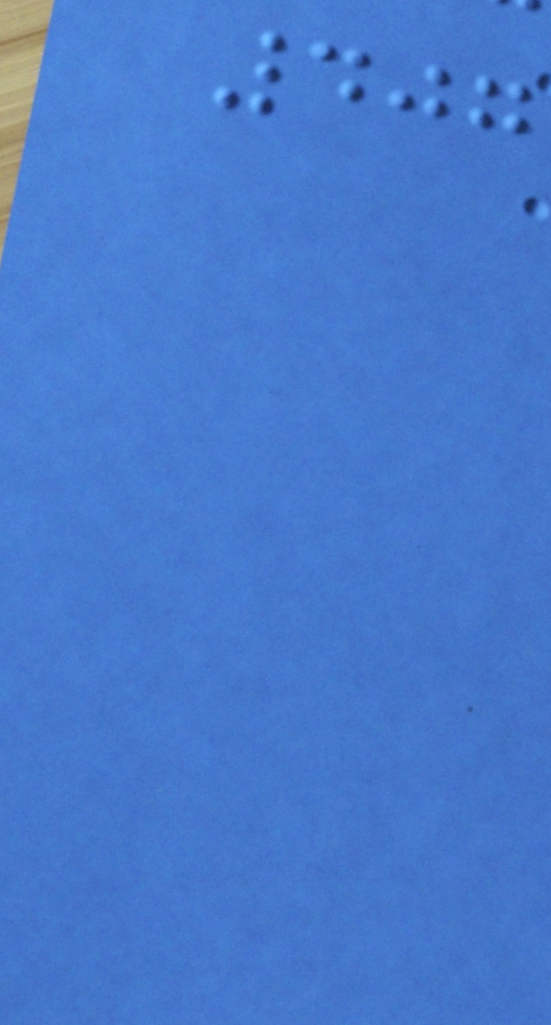407
